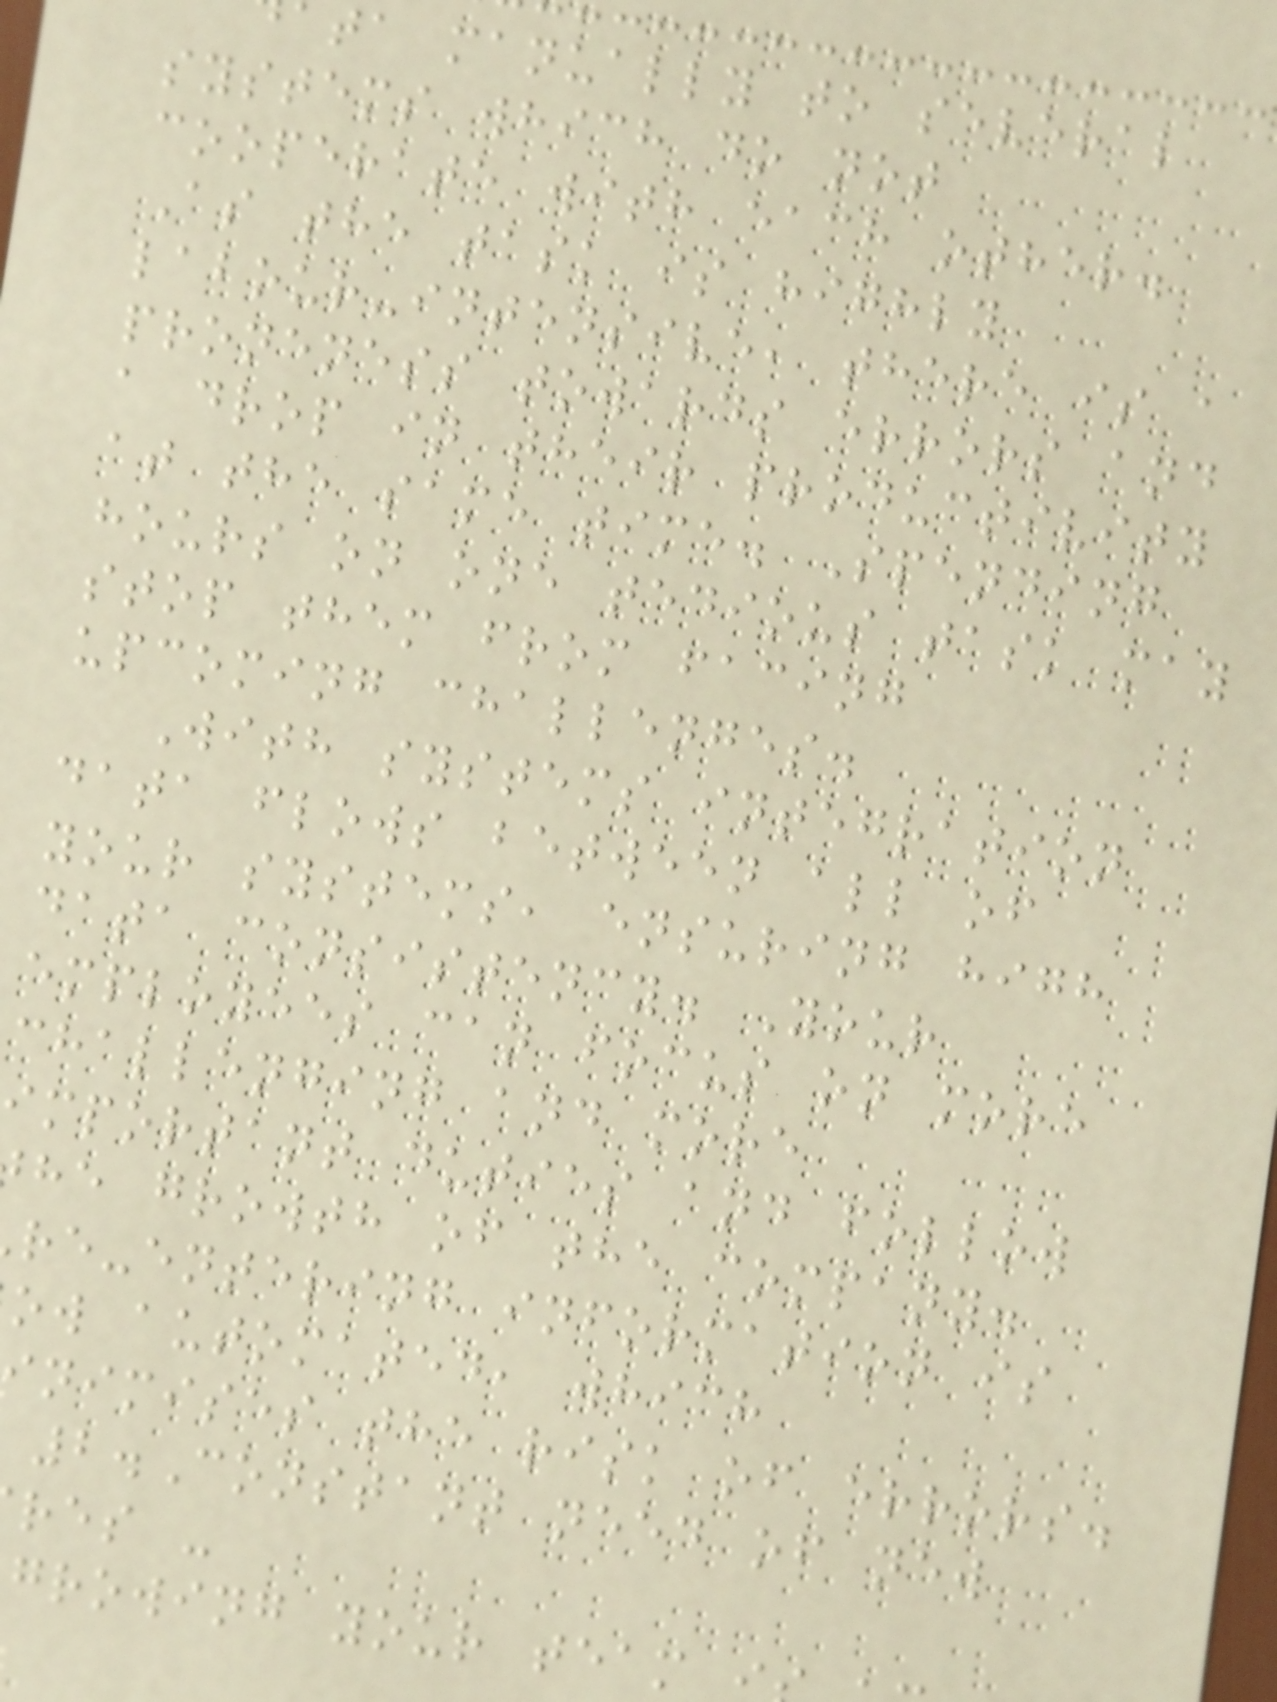ta manually to several
systems which do not
cooperate with each other.
As the task is highly
labour-intensive, there is a
proneness towards errors and
a drop in their productivity
at the same time. Spending
hours on one tedious task may
stop them from facing
upcoming challenges.
With systems integration
data flows between all of
your systems, ensuring high
data consistency. Your
employees can focus on more
challenging and more
important duties and follow
he growth of the company.
re-entering information is
ow automated, which
inimises the risk of errors.
2.Constant need of new
res -
growing your team
